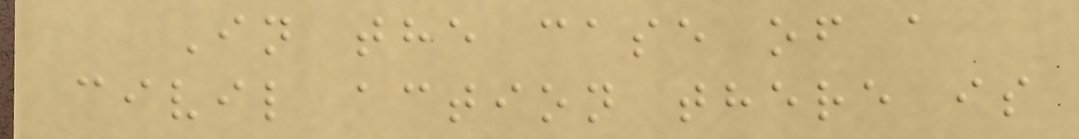In the case of a
civil action there is
